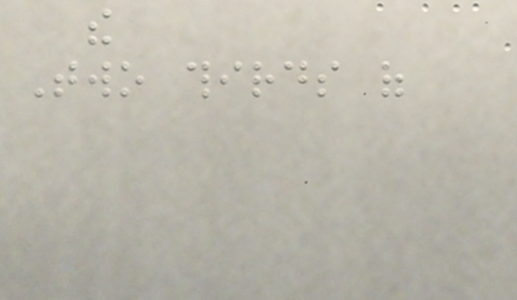the
Two thirds of
